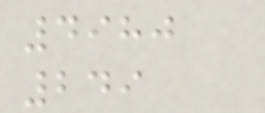4980
249
